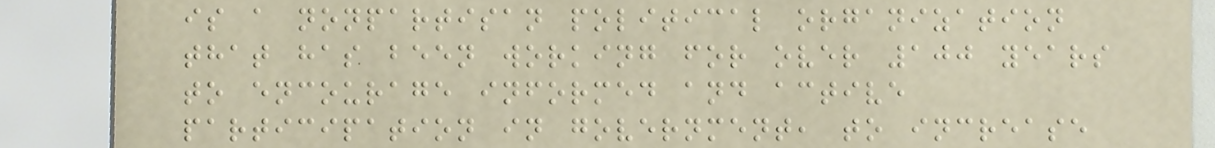is a nonpartisan political organization
that has been working for over 100 years
to encourage informed and active
participation in government, to increase
